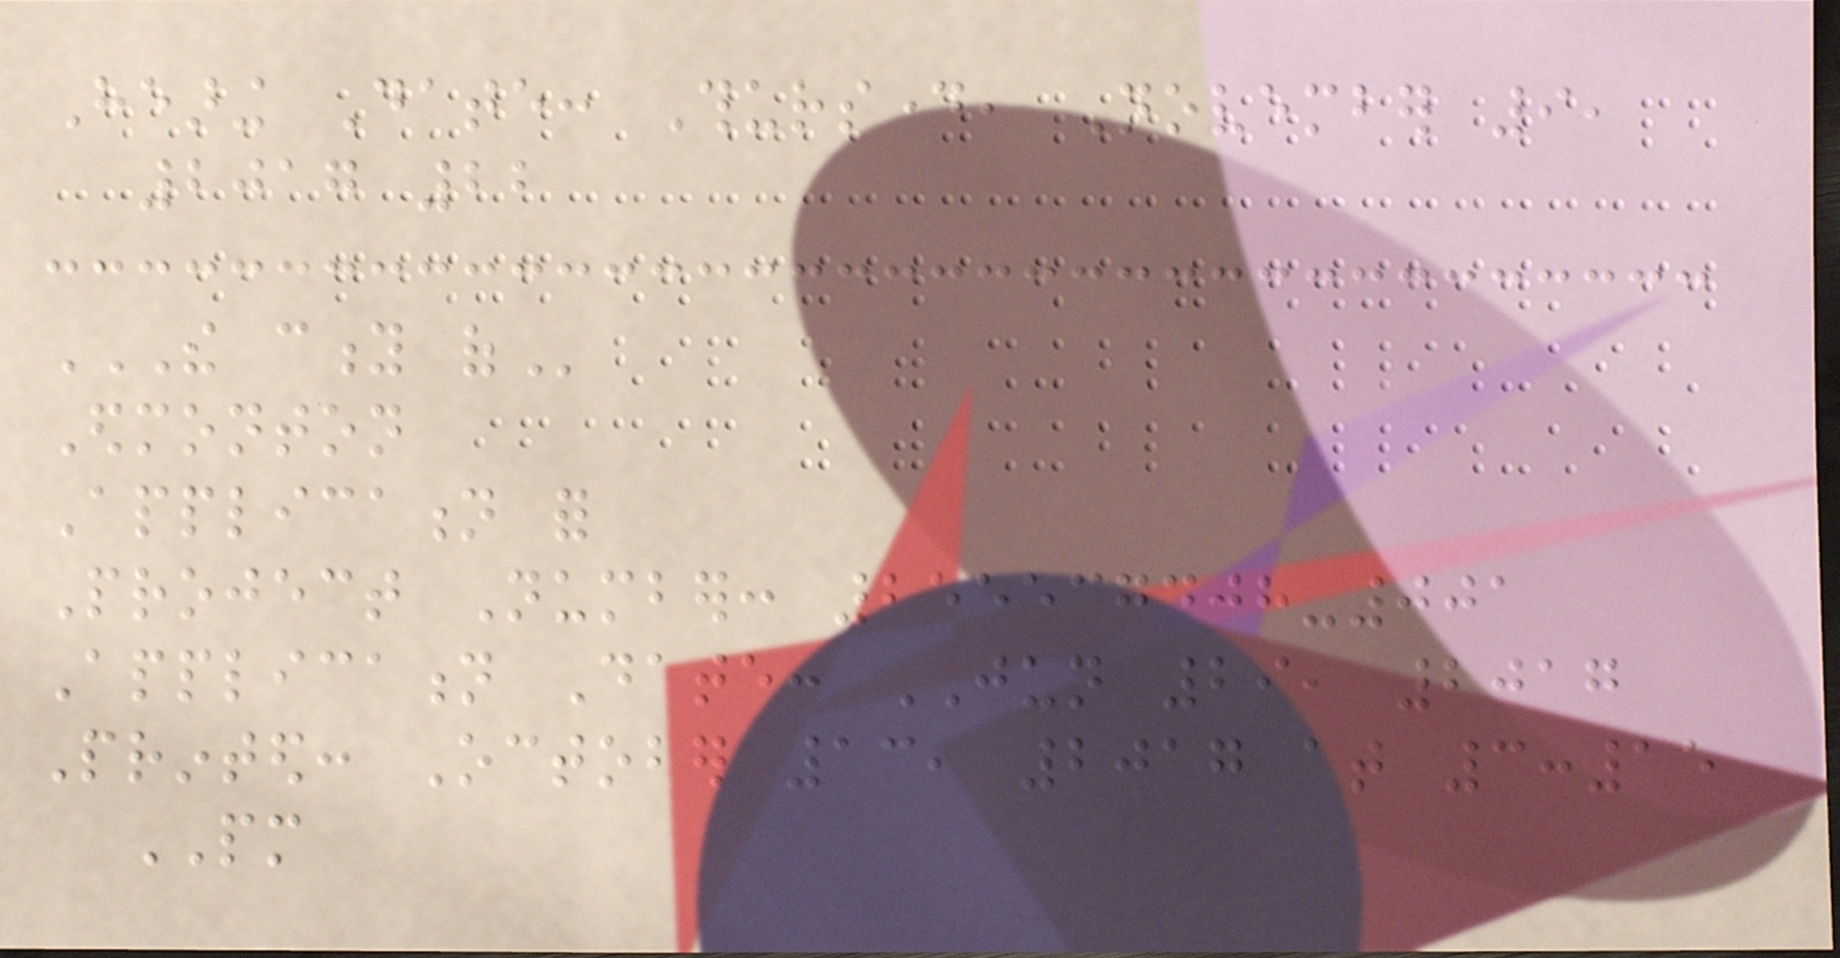Hearing Date: Thursday, November 9,
2017 22
THE CITY OF
Edmonton
Application for
Project Number: 255537408-001
Application Date: JUN 29, 2017
Printed: October 13, 2017 at 3:15
PM
